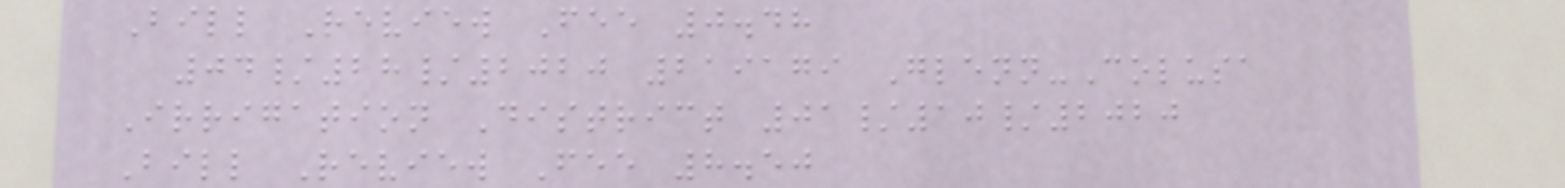Bill Review Fee 0.48
04/28/2020 219179 Glenn-Colusa
Irrigation District 01/10/2020
Bill Review Fee 8.50
